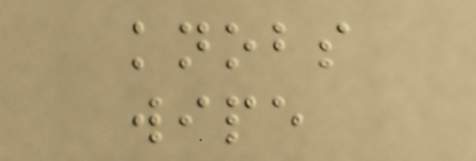knobs
wipe
